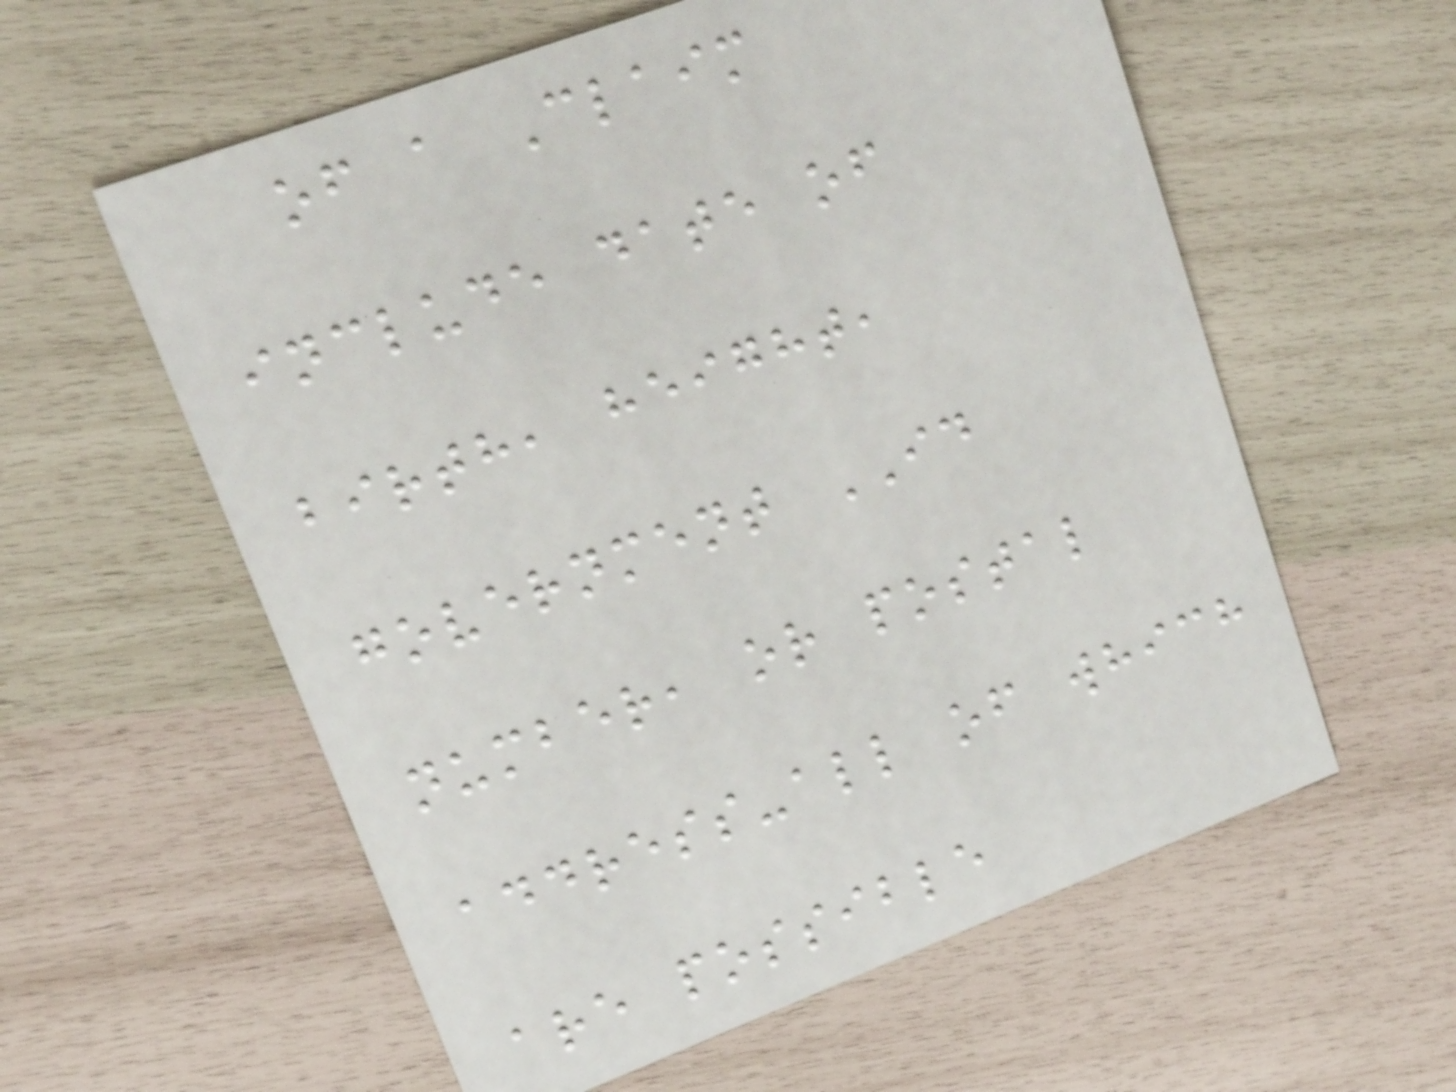of a Claim
include date of
birth, height,
government ID
number, or postal
address-all of which
are possible
